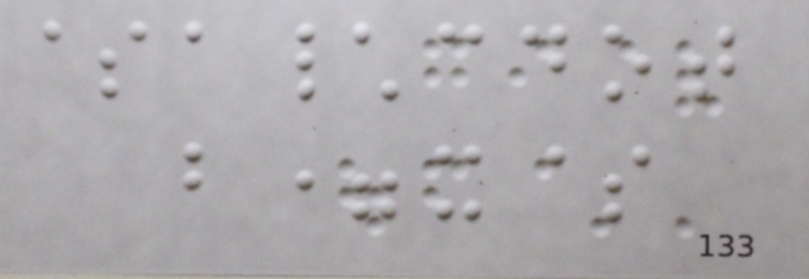$a\cdot
b=x$
